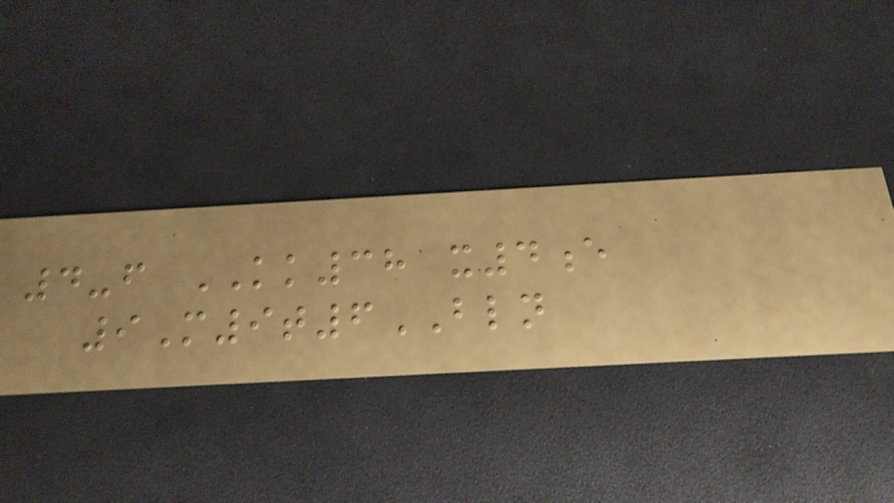4-f KK38 x4e
9M9t6BLN
